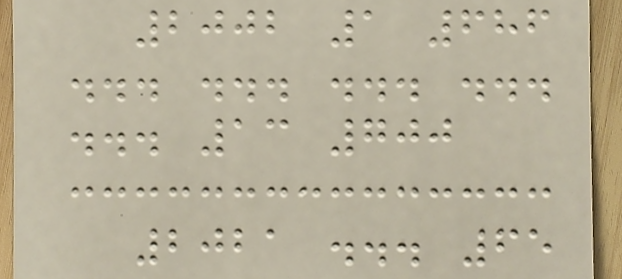2002 1 686
... ... ... ...
... 13 700
2021 ... 65
